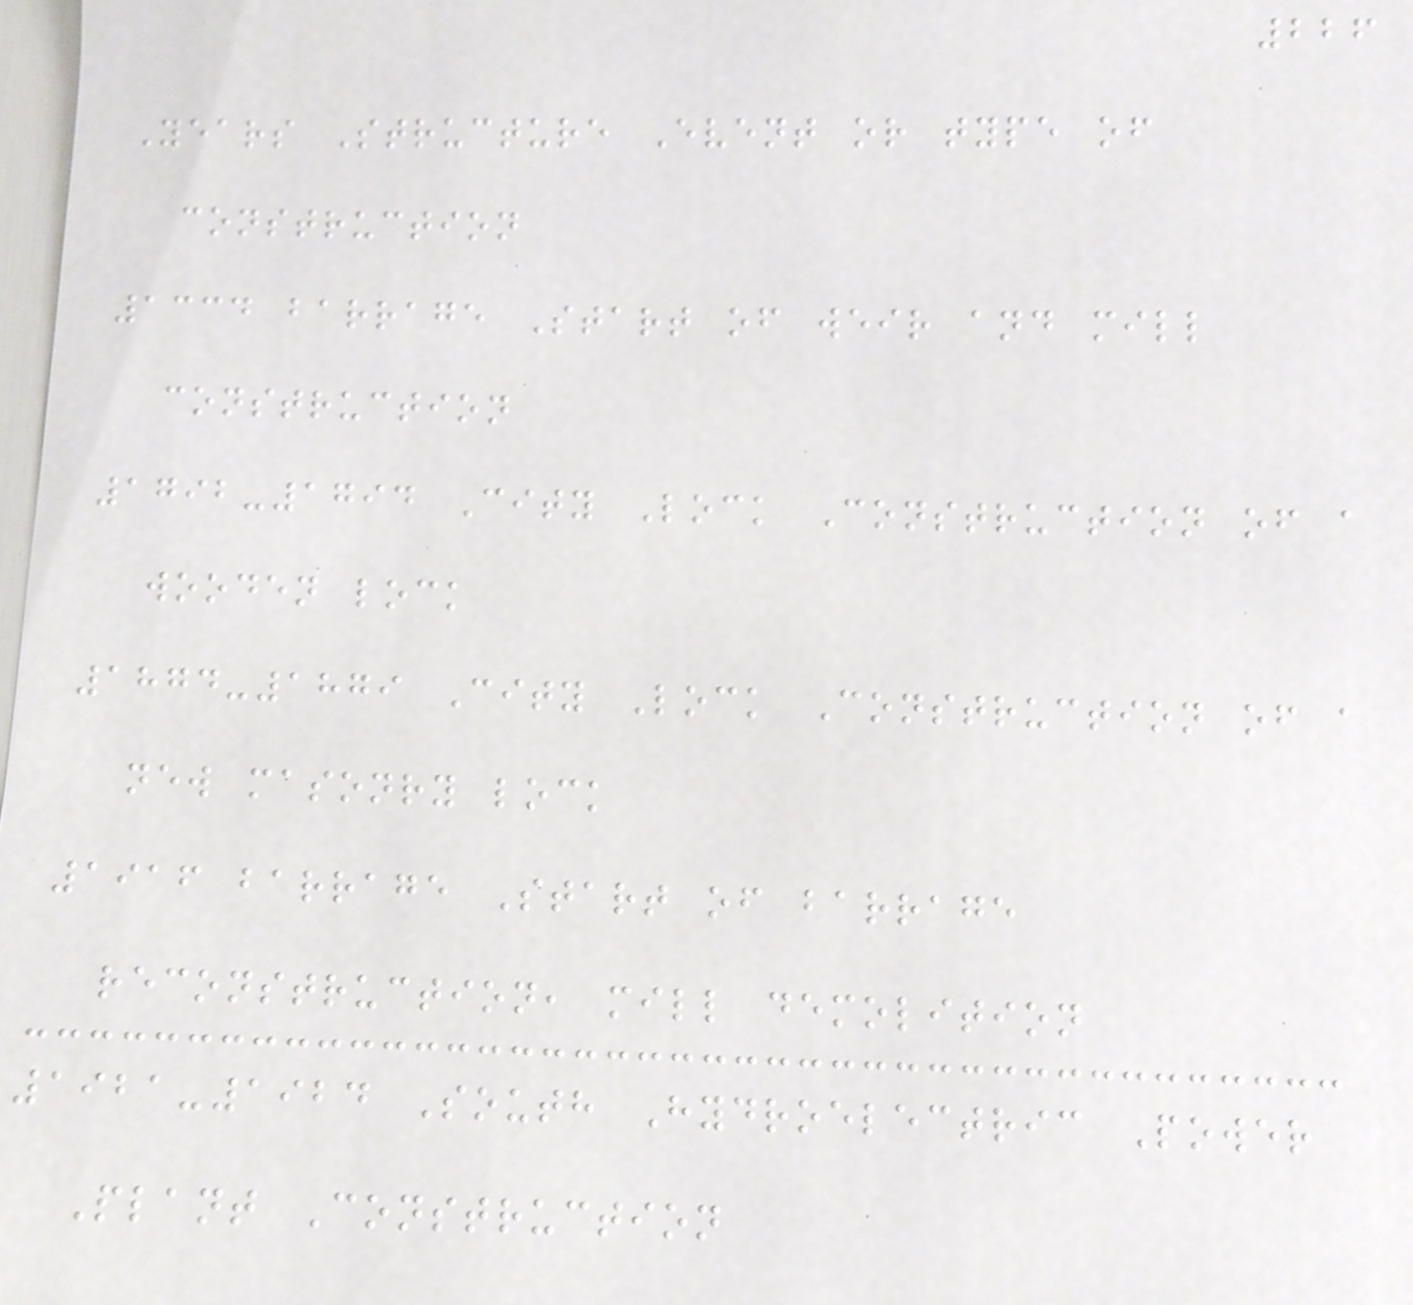226
Years Structure Event or type of
construction
1334 barrage Start of weir and mill
construction
1792-1794 City Lock Construction of a
wooden lock
1874-1879 City Lock Construction of a
new masonry lock
1916 barrage Start of barrage
reconstruction, mill demolition
1921-1924 South Hydroelectric Power
Plant Construction
